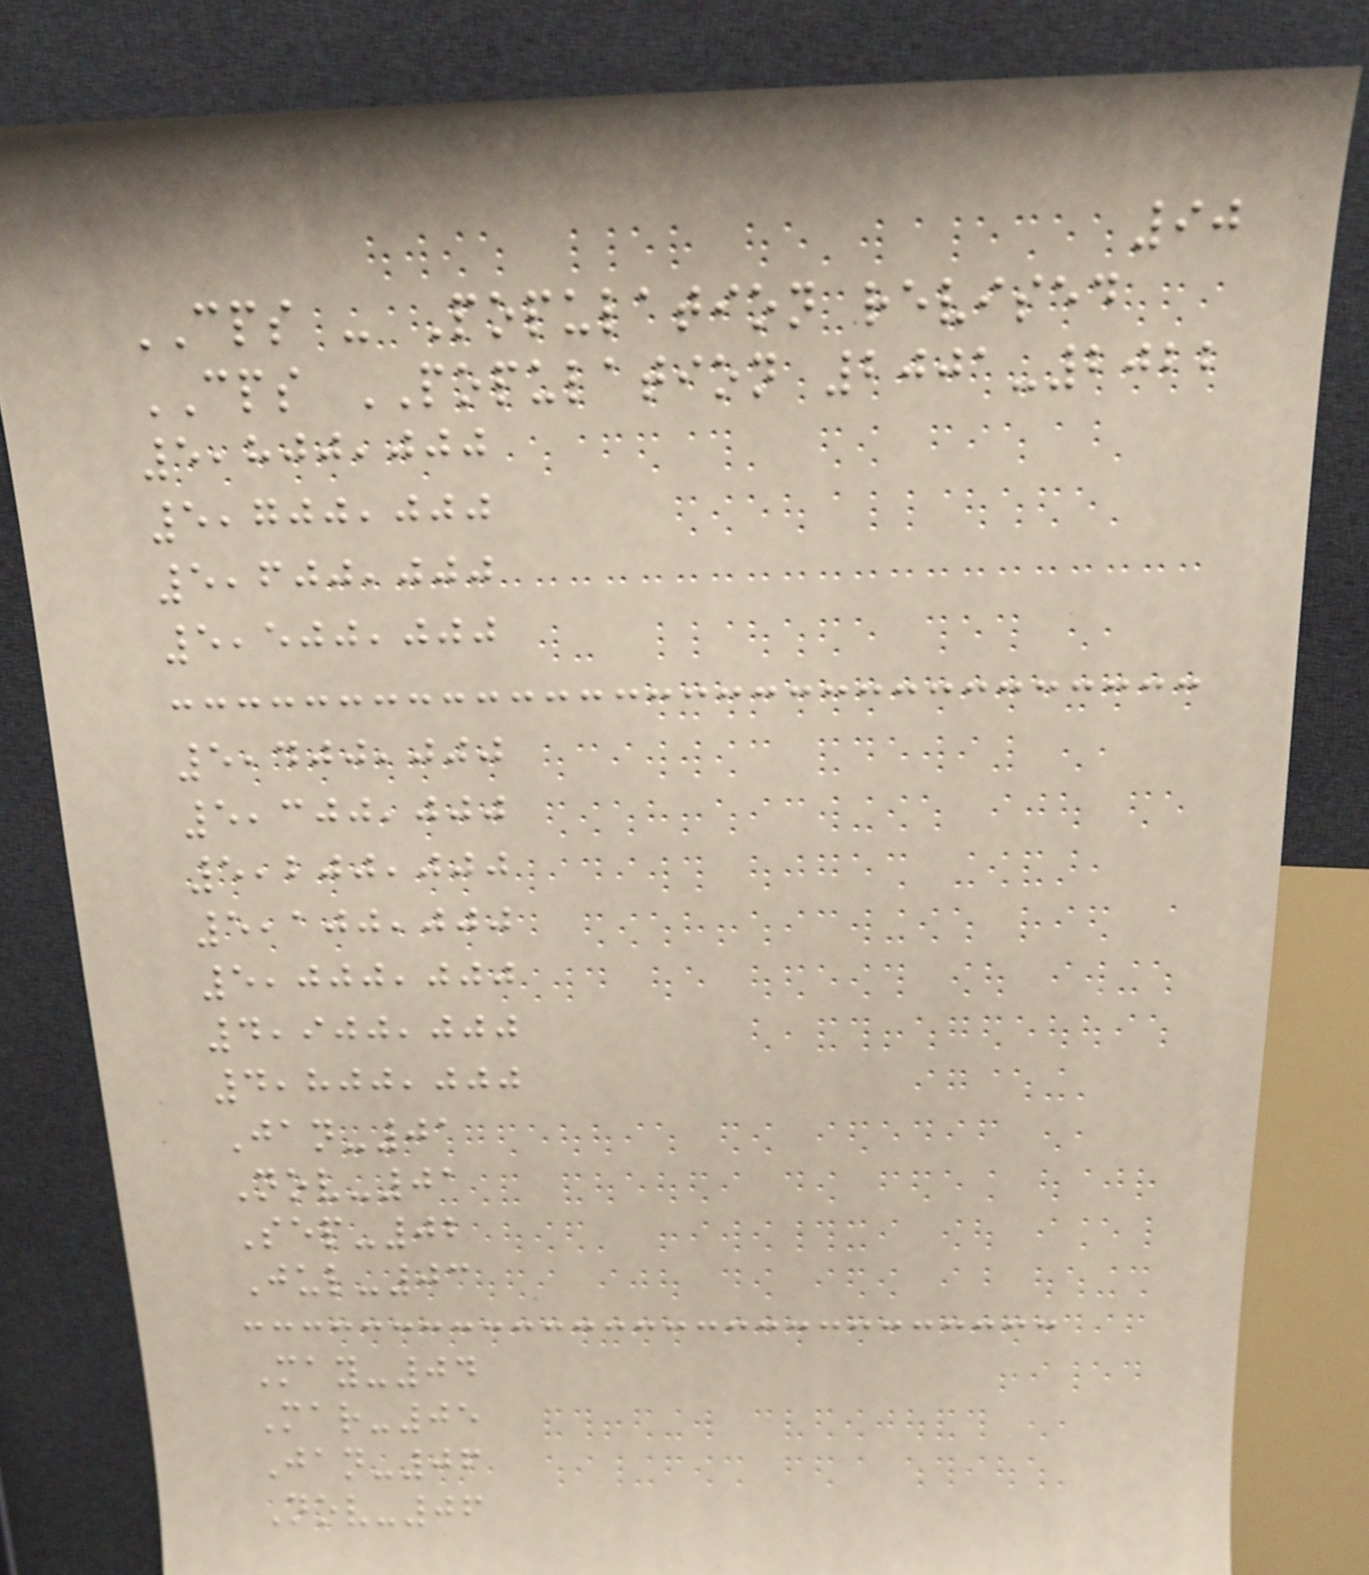90
CPS - Population revised
CPS POPULATION 2001-2022
5,800,000
5,700,000
5,600,000
5,500,000
5,400,000
5,300,000
5,200,000
5,100,000
5,000,000
4,900,000
4,800,000
Jan-01
Nov-01
Sep-02
Jul-03
May-04
Mar-05
Jan-06
Nov-06
